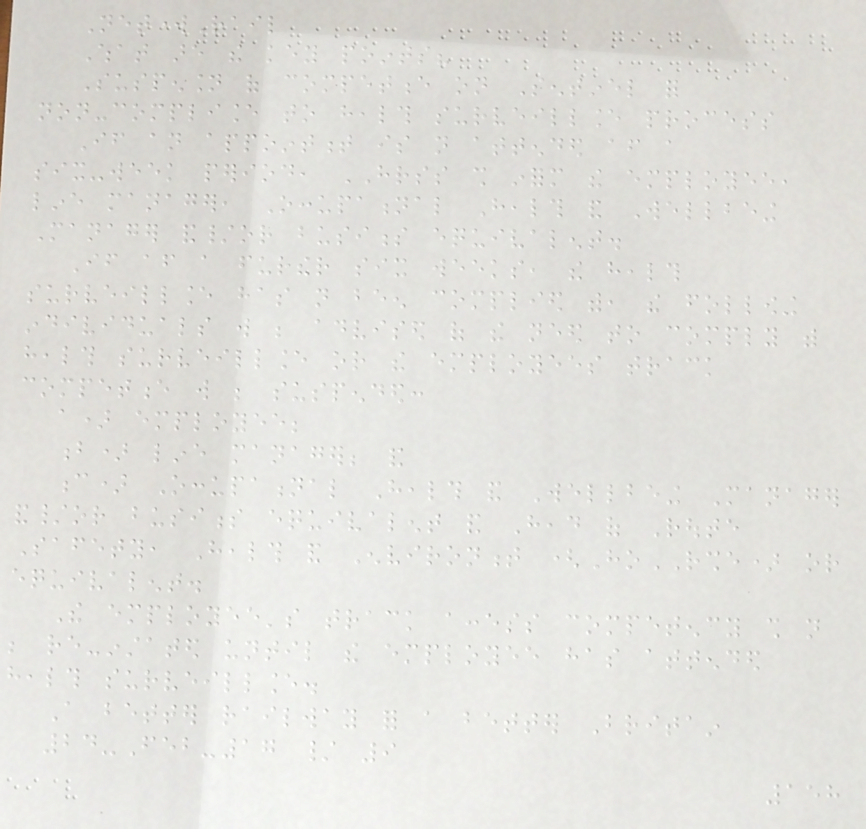NetworkRail
What are the key points?
Suspension of competence on Sentinel for
non-compliance to health surveillance process
If an appointment is not attended after a
six-week period, HRSS shall inform the employee,
line manager, Occupational Health and Wellbeing
Manager and/or business equivalent.
If after a further six weeks, the health
surveillance has not been complied with, the following
individuals will be advised of the need to comply with
health surveillance or the employees track
competence will be suspended:
a) employee;
b) line manager; and
c) Occupational Health and Wellbeing Manager
and/or business equivalent and Head of Route
Safety, Health and Environment (HoRSHE) or
equivalent.
The employee's track access competency shall not
be re-instated until the employee has attended
health surveillance.
A better railway for a better Britain
24-Feb-17 / 9
158
